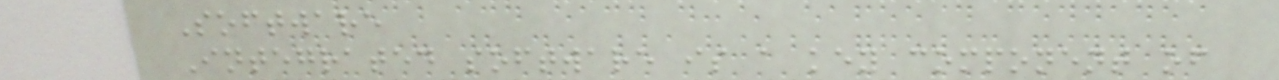Software
Integrated software is a key component of
